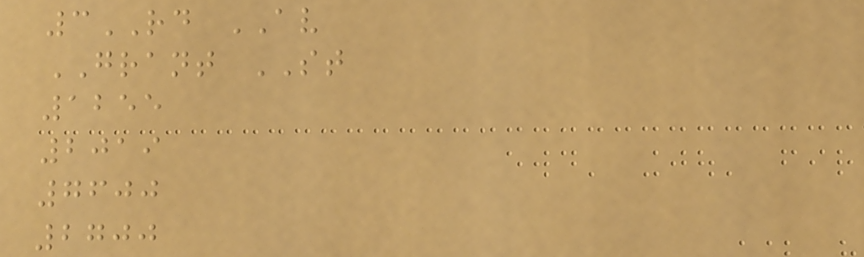3RD AV
GRANT ST
1255
2019
7600
2700
